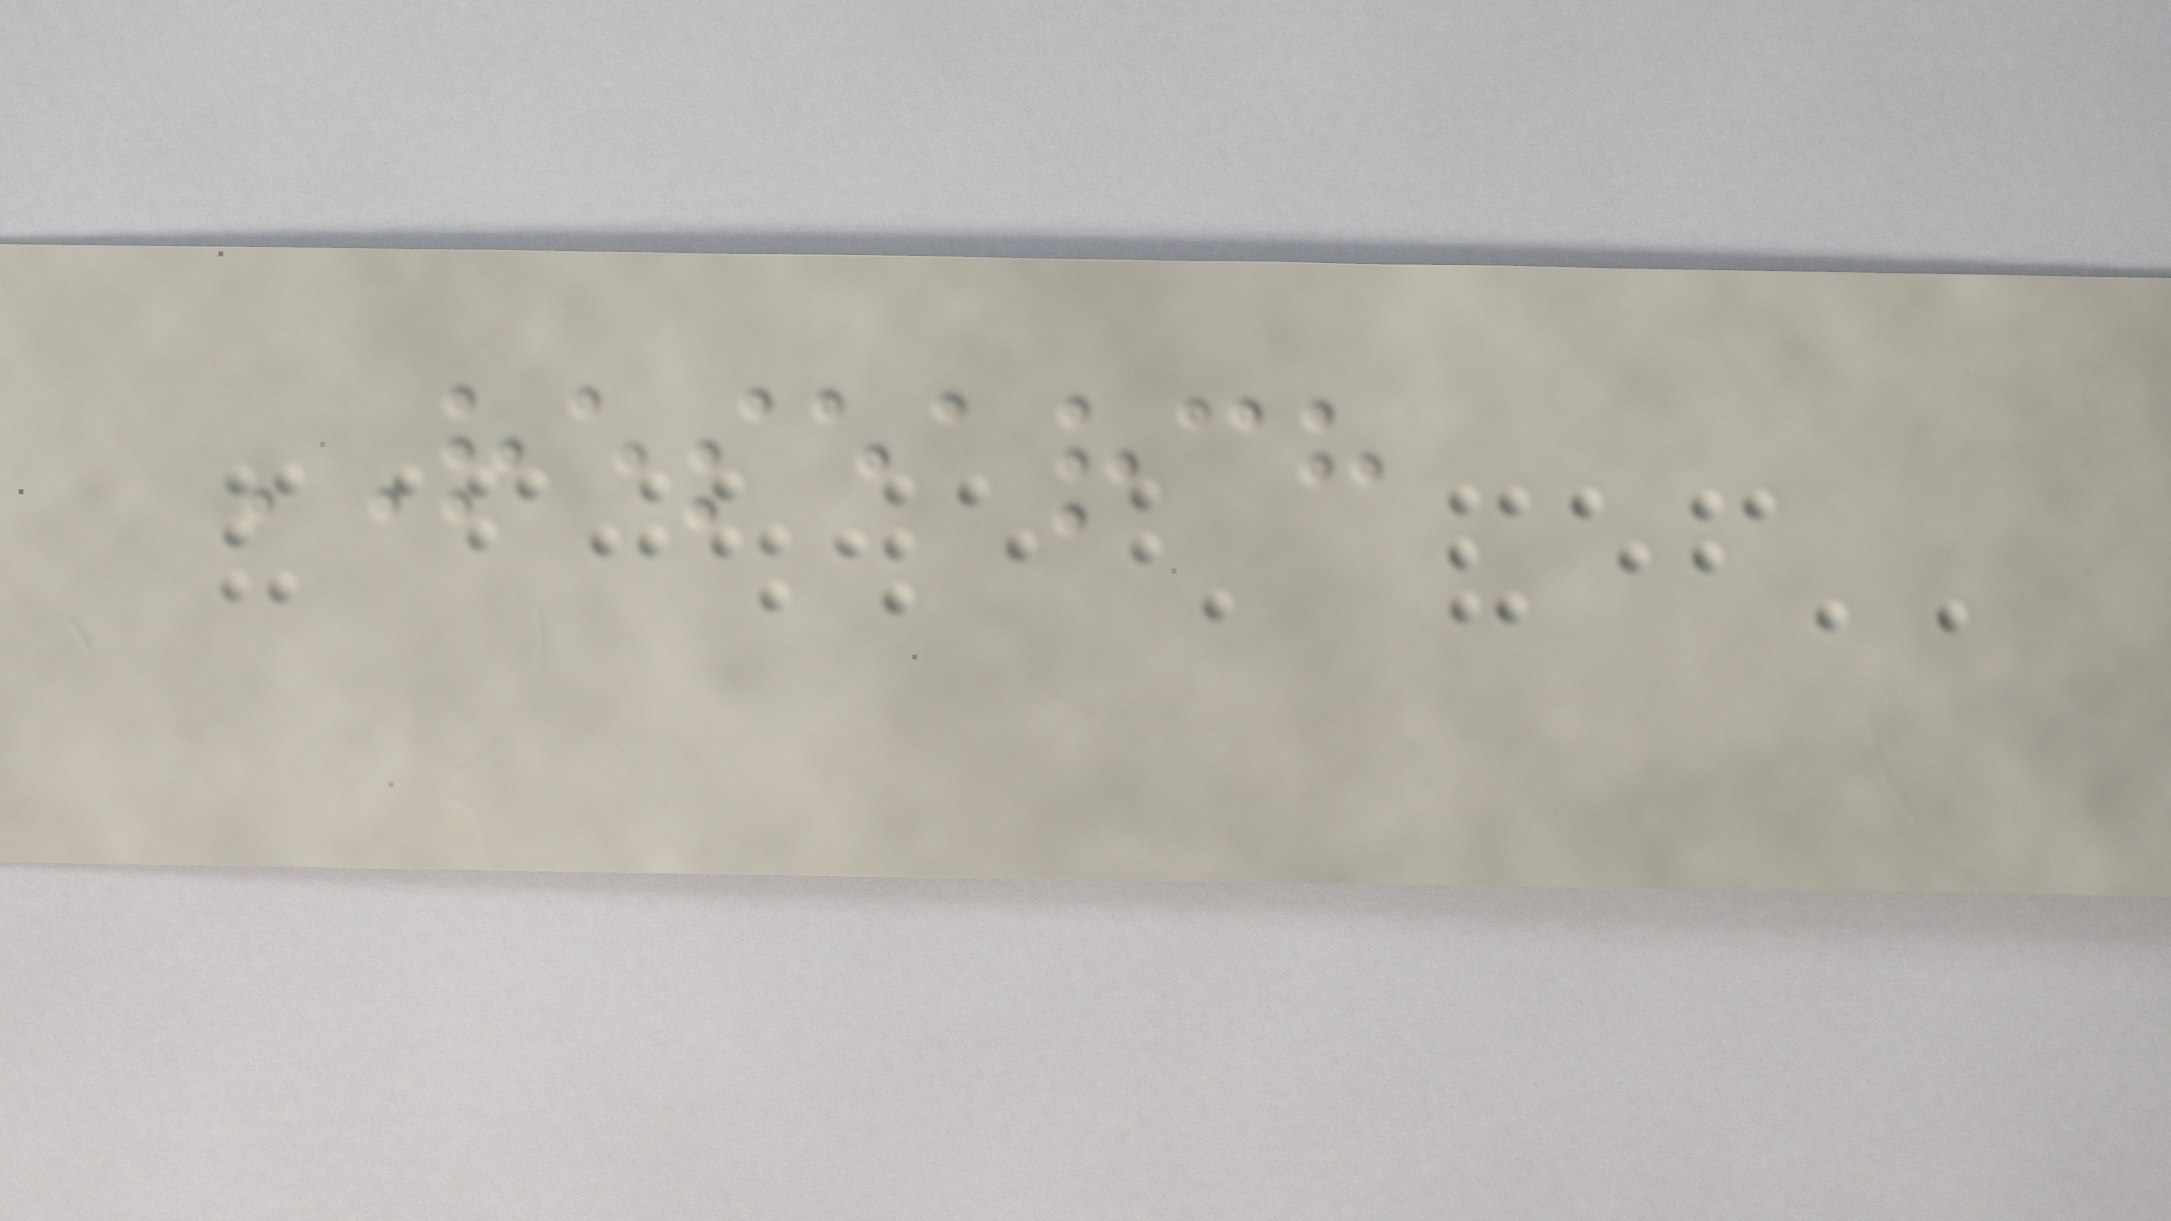RESEARCH
